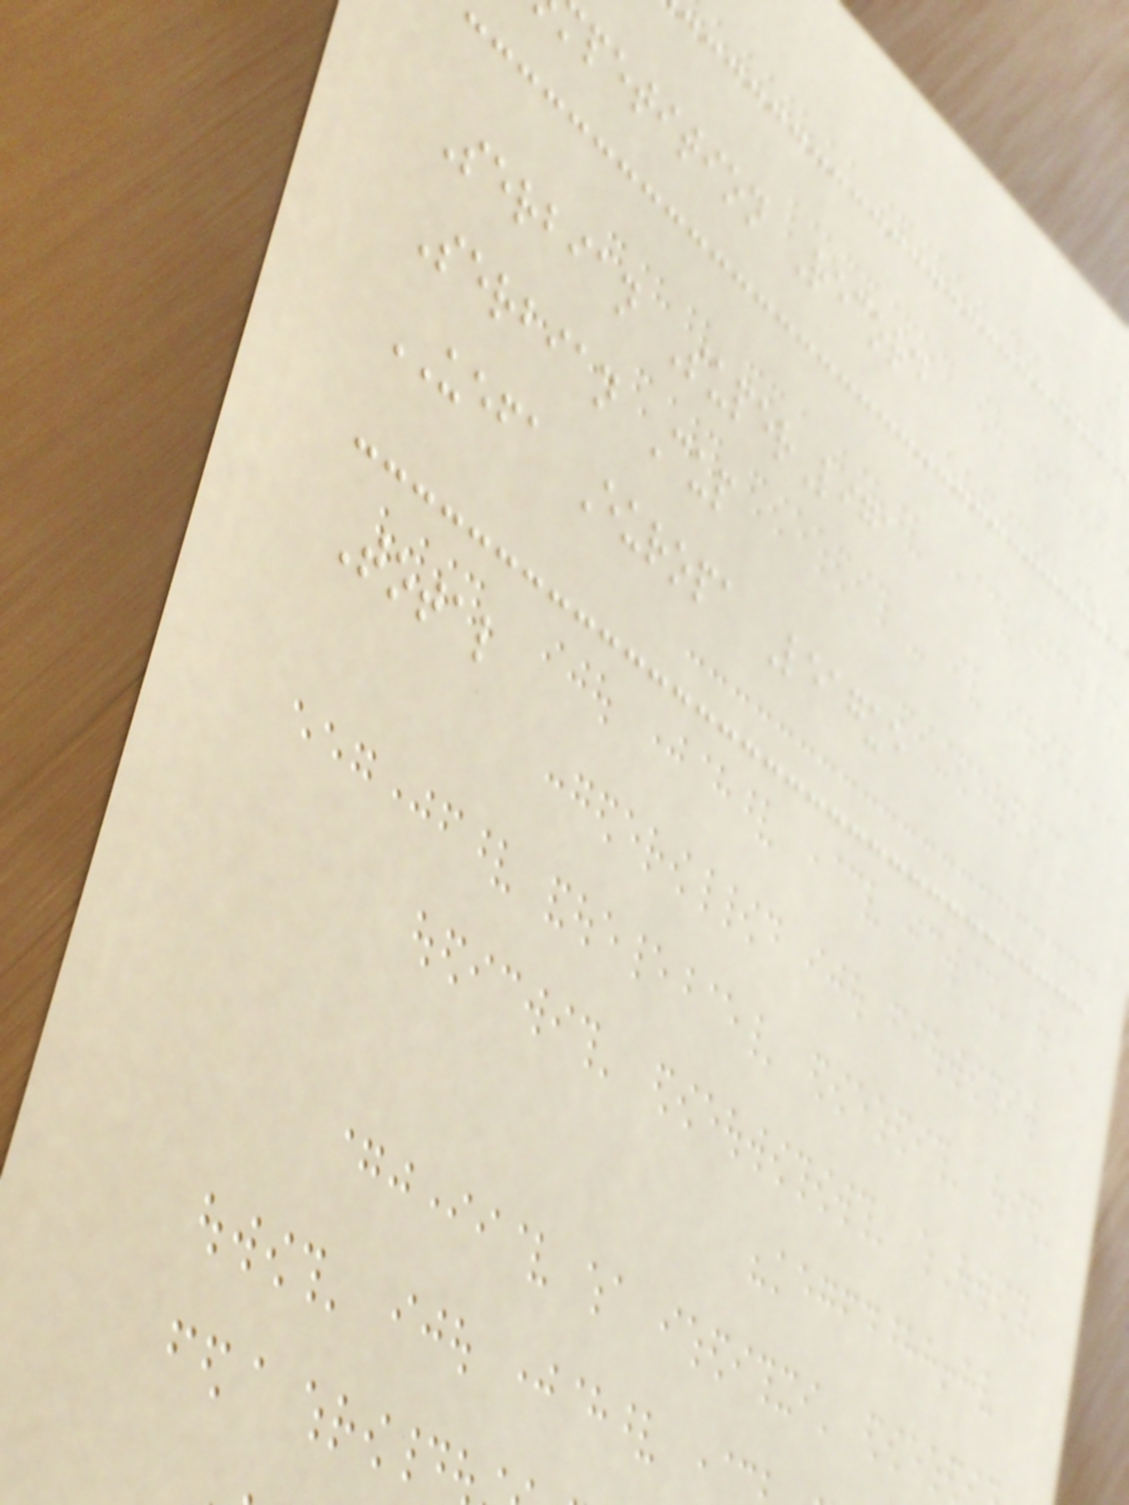petition Record
Serbian SuperLiga
Serbian Cup
UEFA Europa League
Total
